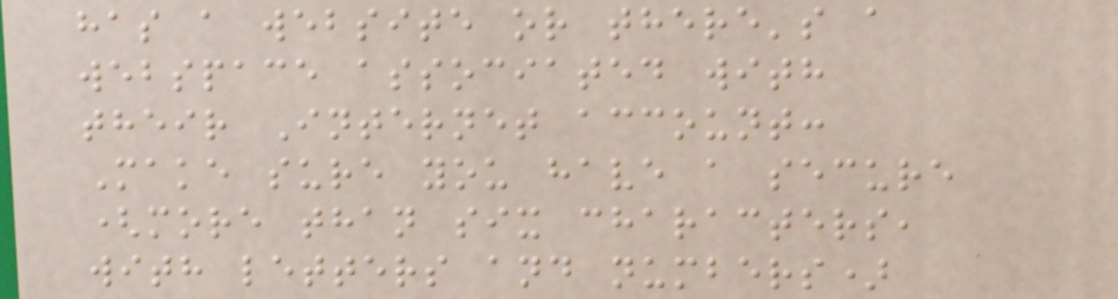has a website or there's a
webspace associated with
their Internet account:
Make sure you have a secure
(more than six characters,
with letters and numbers)
